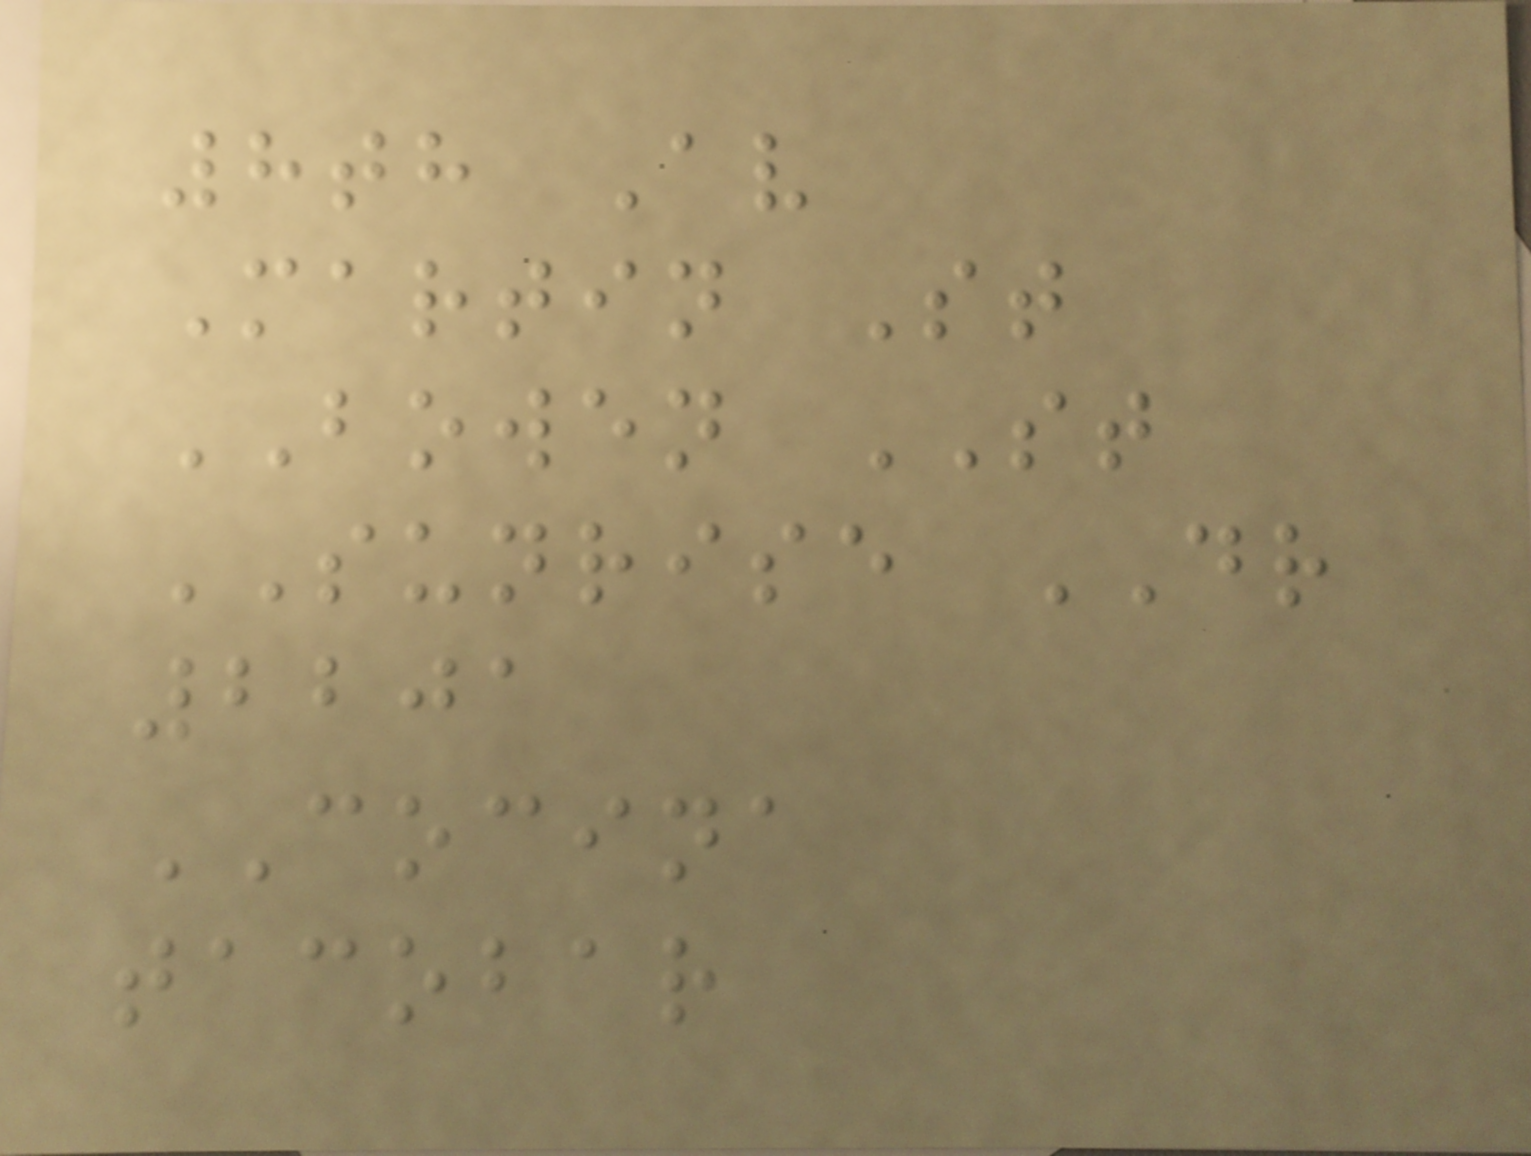8th Av
Martin St
BOWEN ST
SUNRISE DR
2201
COCINA
tacobar
